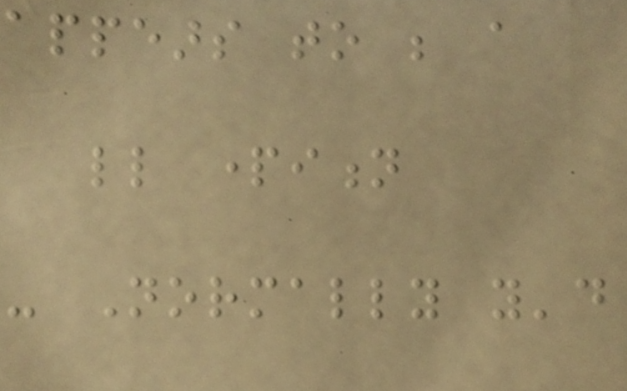appears to be a
little partition
- Normally you'd
